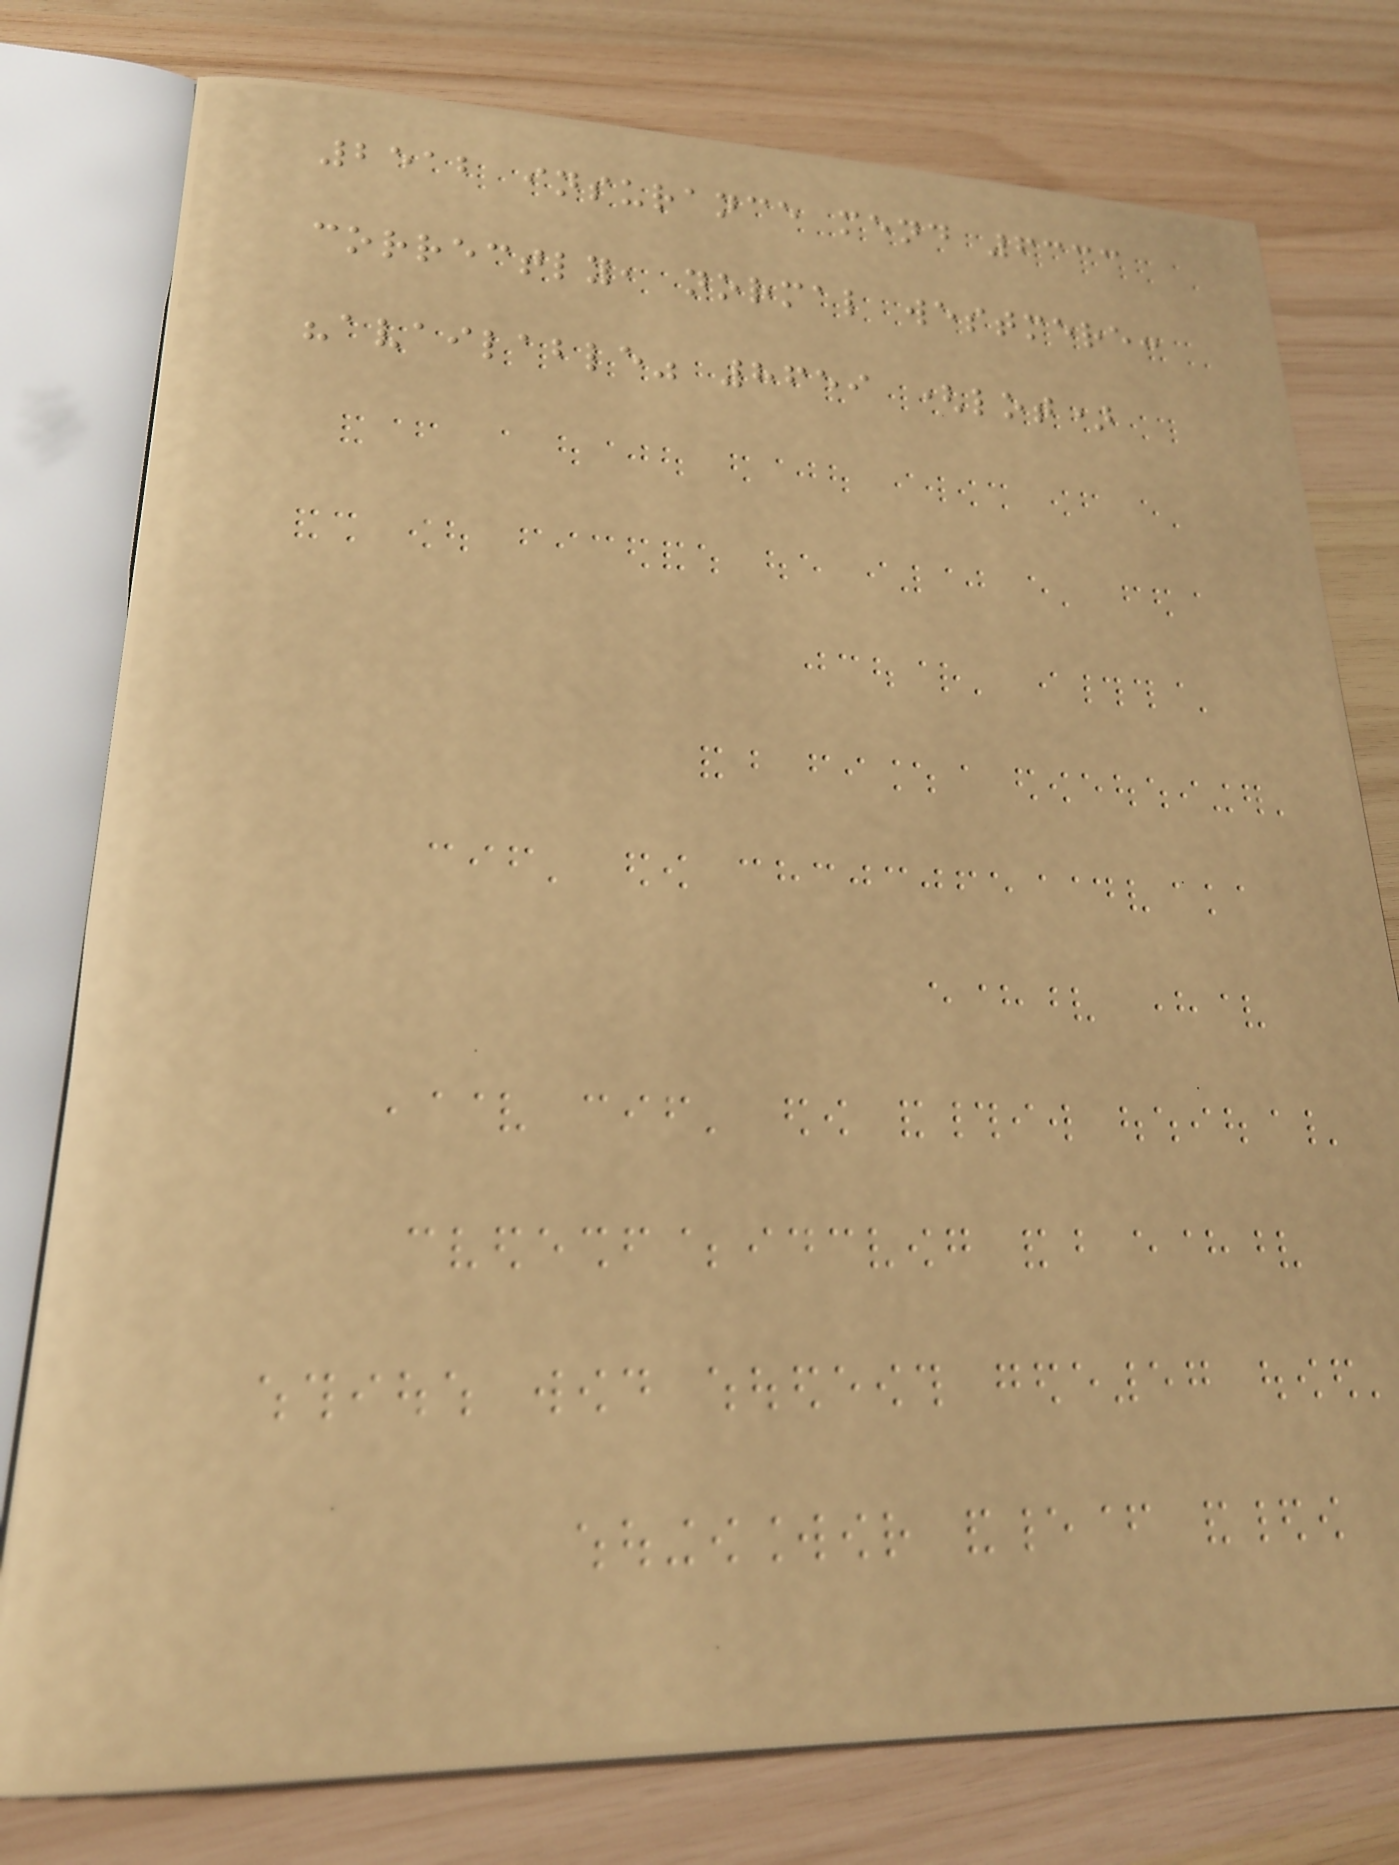2512 insurance mend 6333
correctly, normal westmere:
"available" 8659 (lot)
